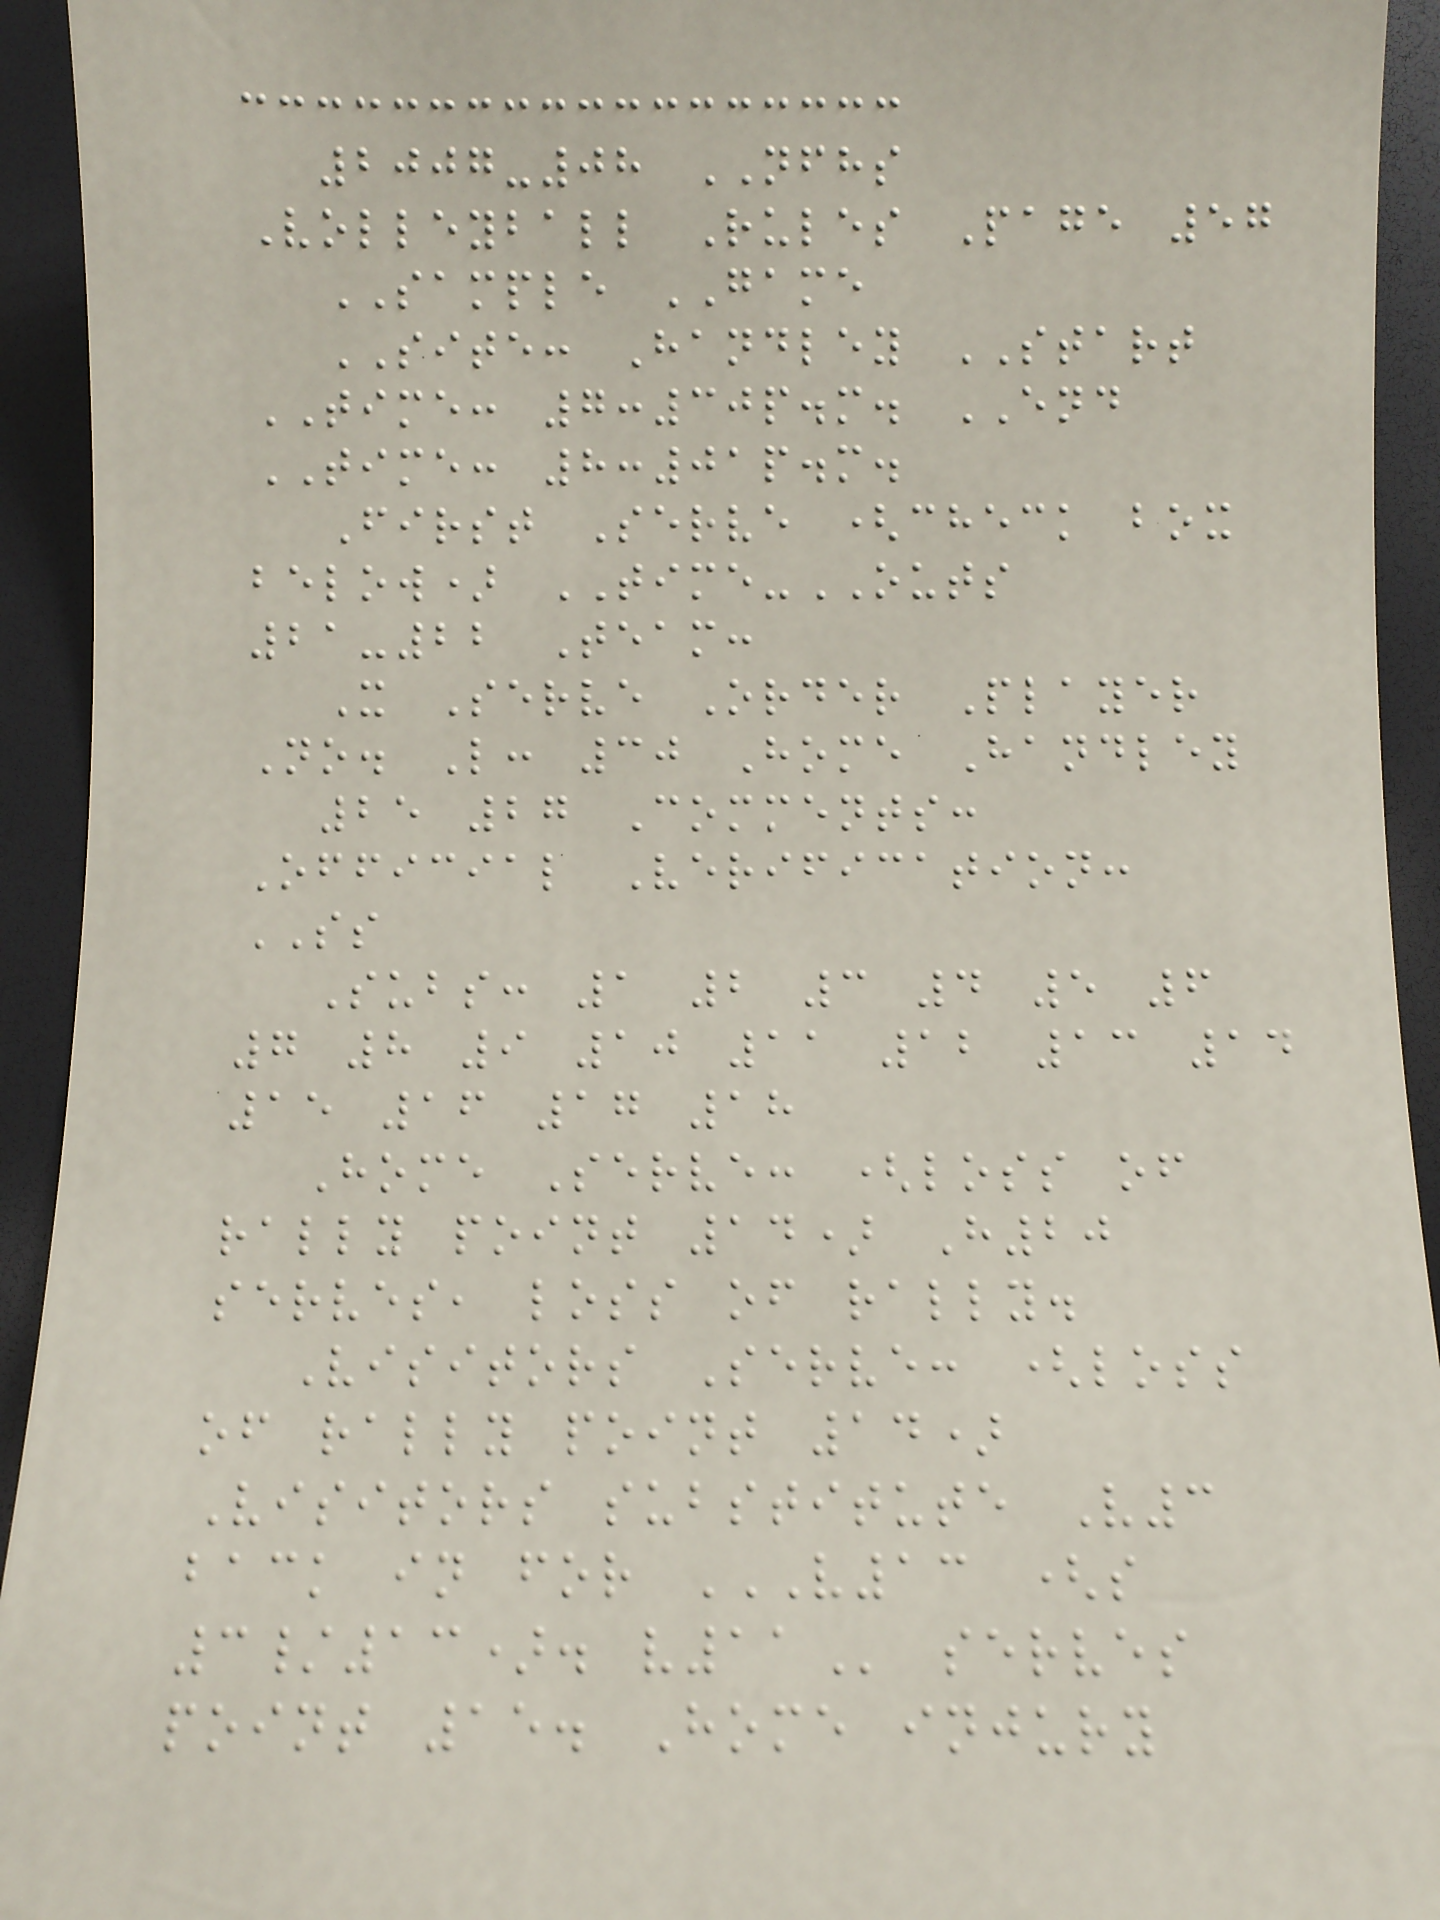2007-08 NFHS
Volleyball Rules Page 57
SAMPLE GAME
SITE: Handley START
TIME: 7:30p.m. END
TIME: 8:01p.m.
First Serve (check box
below) TIME-OUTS
21-22 Team:
X Serve Order Player
No. L: 30 Home Handley
25 27 Comments:
Official Verification:
SS
Subs: 1 2 3 4 5 6
7 8 9 10 11 12 13 14
15 16 17 18
Home Serve: (loss of
rally point 14) H20
serves, loss of rally.
Visitors Serve: (loss
of rally point 14)
Visitors substitute V3
back in for V13 (S
3/13). V11 serves
point 15. Home injury
